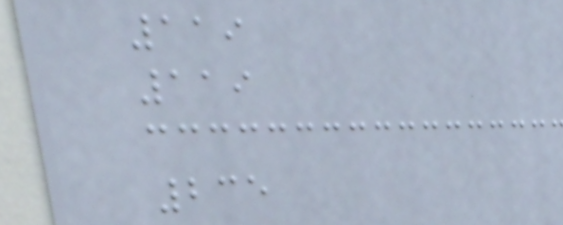119
119
235
